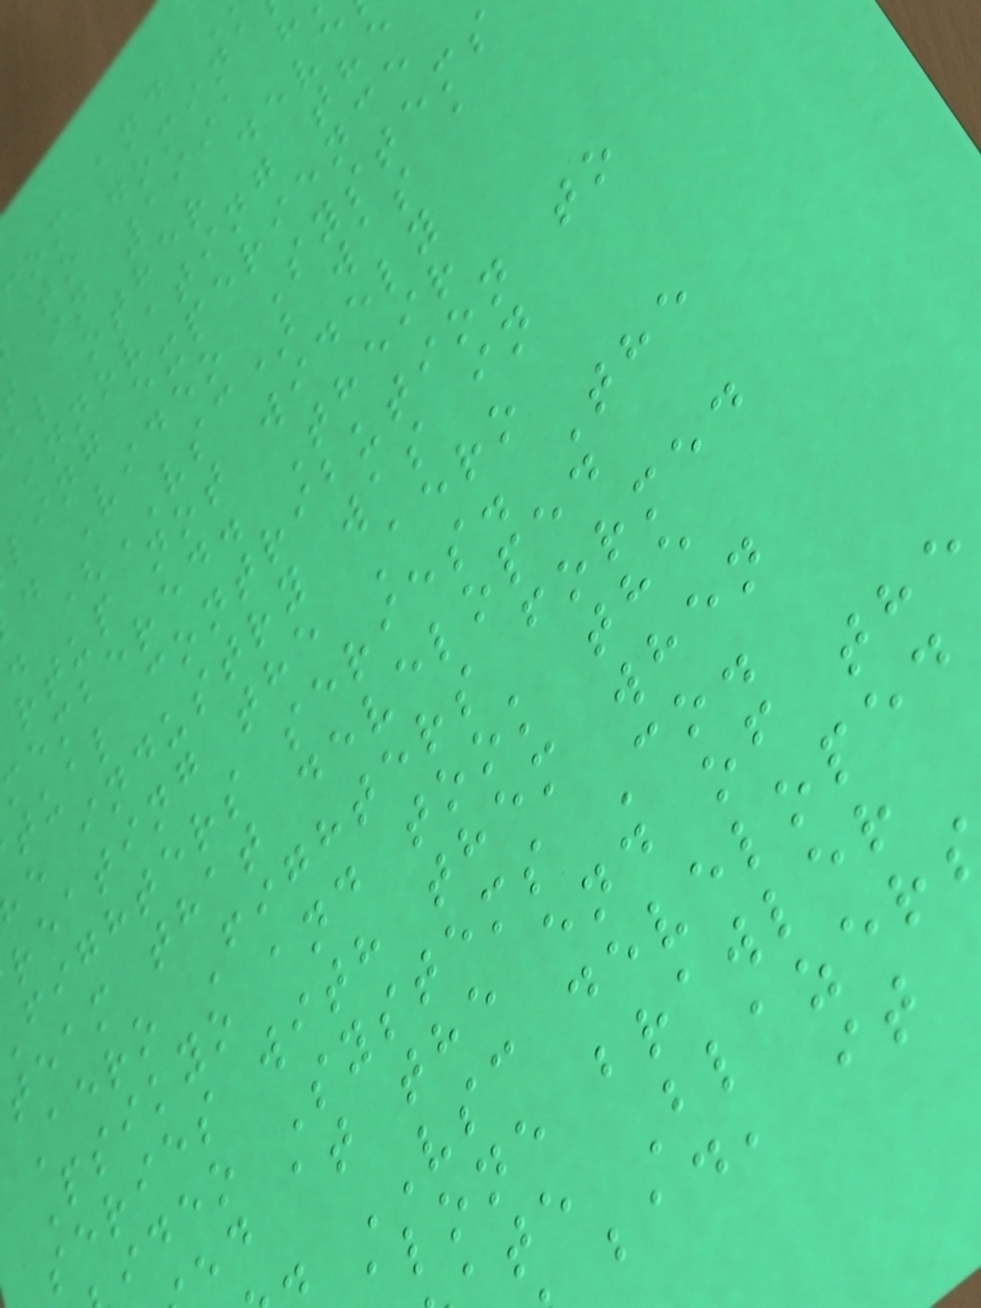com and
to domina
in 1991 h
al other deve
innovating the
ling experience
. Video Systems
. (VSC) was a
rtup not widely
membered. Their
tual contribution to
e industry was in
reating the Aero
fighters series. The
team that developed
Aero Fighters formed
Psikyo and took the
series with them when
ideo Systems Co.
ed at the end of the
. VSC developed
lone brawler
te Blazer
bad, it
